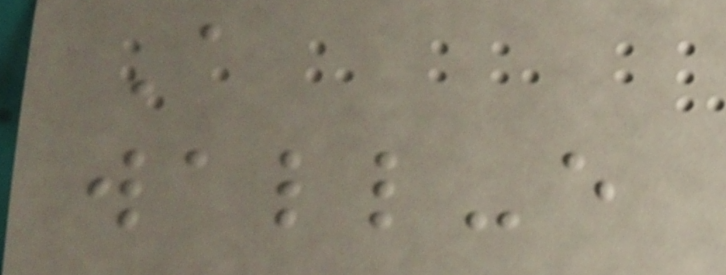A
wall-e
